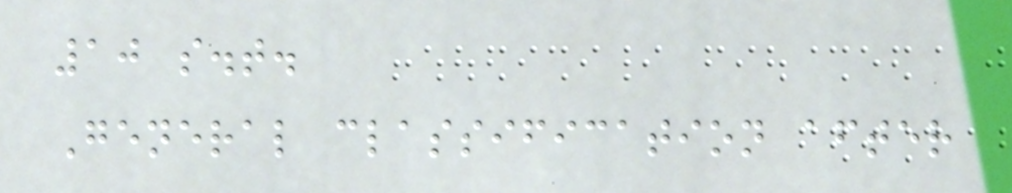10 s.t.
General classification after
